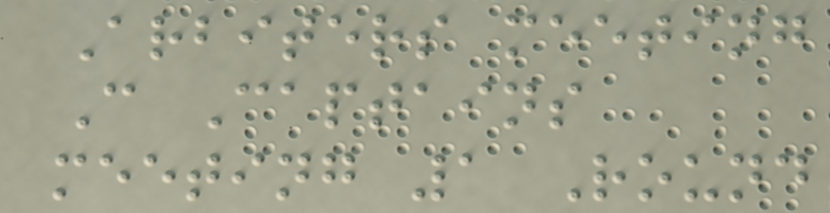Arbiters meeting
C Captains
meeting 1 Round
